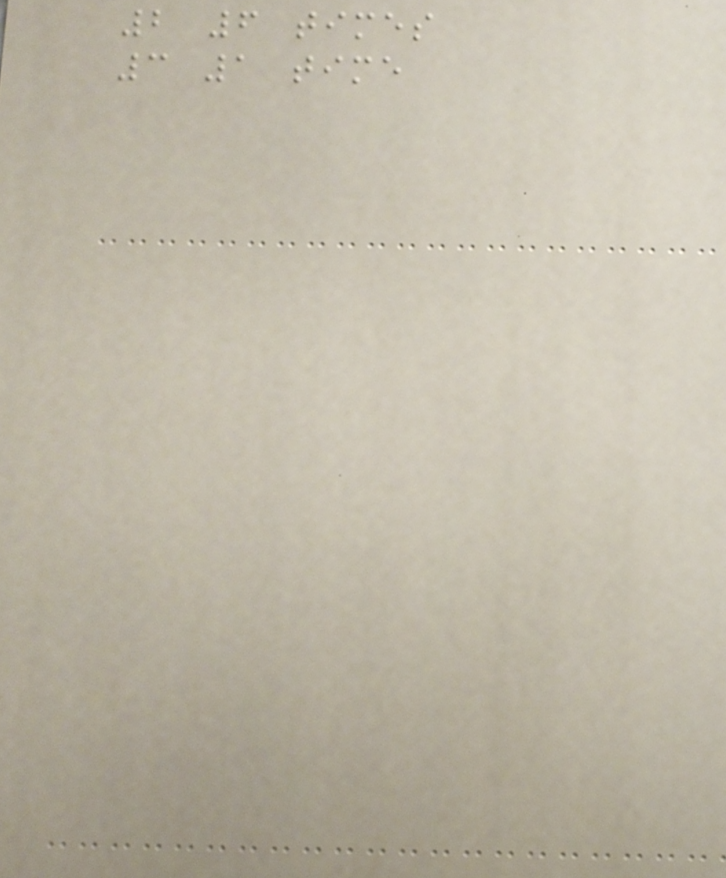2 6 times
3 1 time
